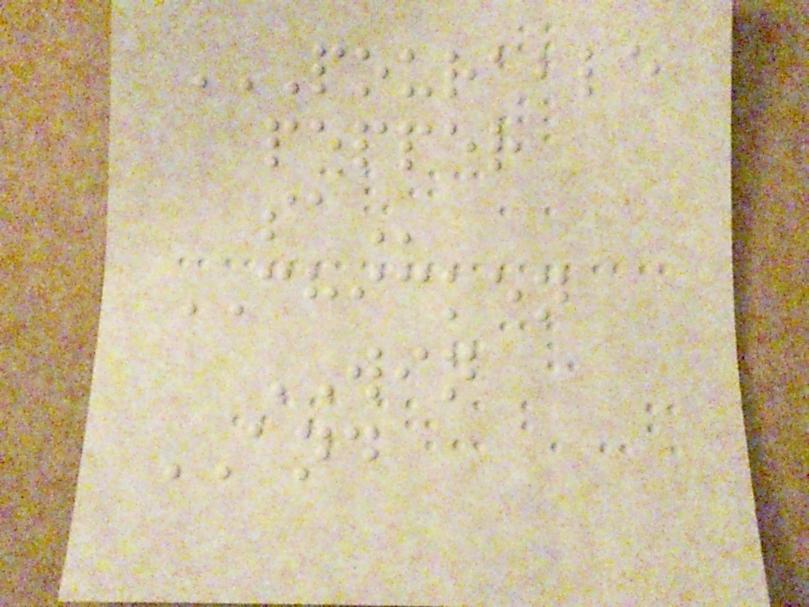POURABLE
PEPPER
SA
CHICKEN
WIN
AND
